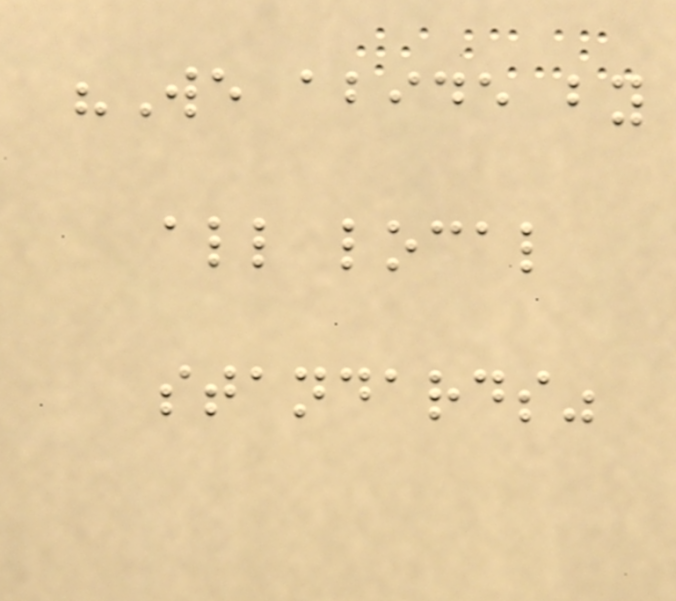"We abide by
all local
standards"
